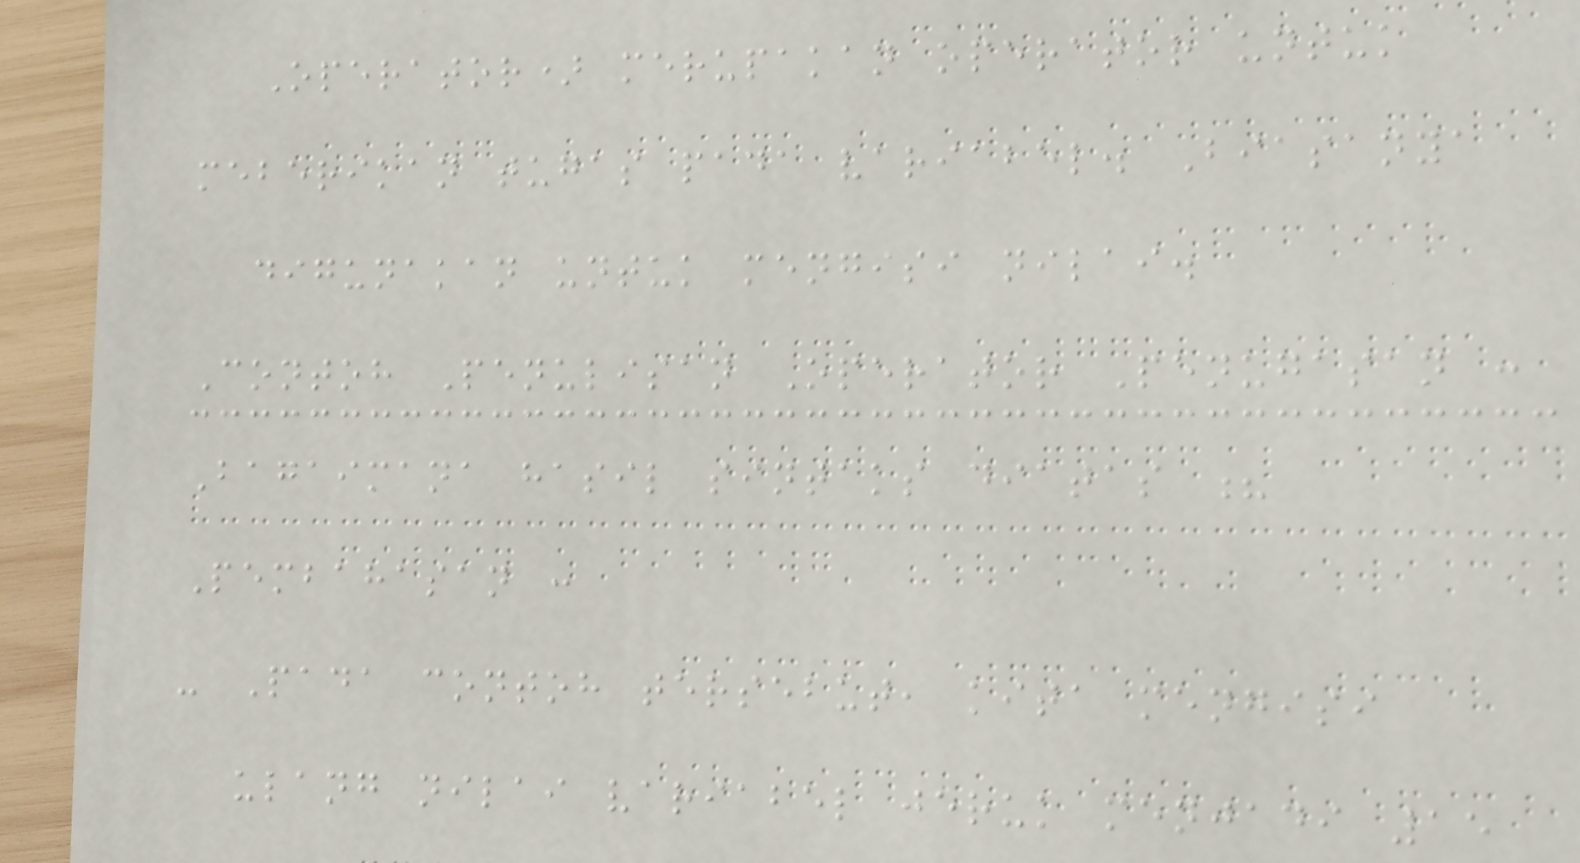Operator) merupakan operator untuk
meberikan tugas pada variabel. Biasanya
digunakan untuk mengisi nilai.
Contoh Penulisan Operator Penugasan :
Bagaimana hasil sintaks diatas ?
Pembahasan :
- Pada contoh tersebut, kita mengisi
ulang nilai variabel jeruk menjadi 15
